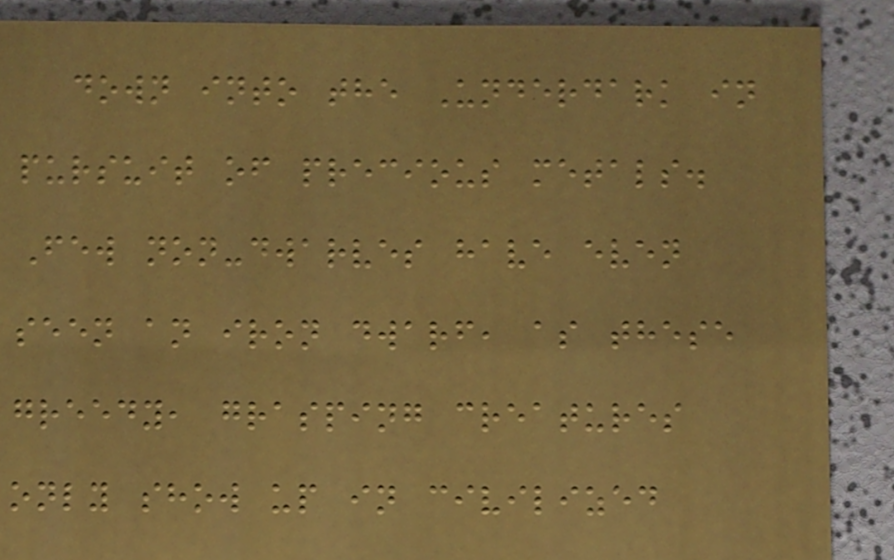down into the Underdark in
pursuit of precious metals.
Few non-dwarves have even
seen an iron dwarf, as these
greedy, grasping creatures
only show up in civilized
